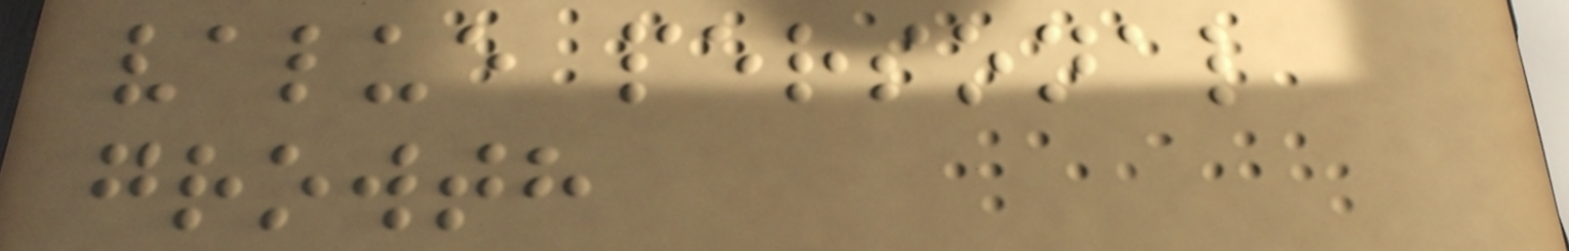value personal
growth
